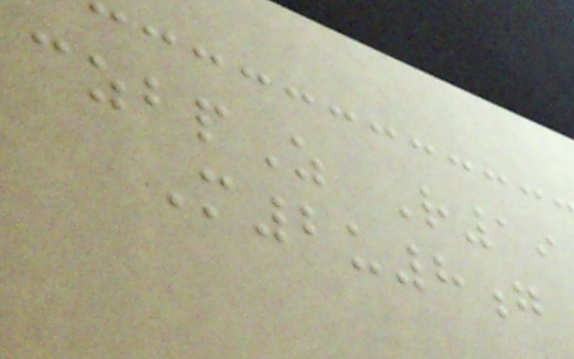czbpZ R19
M2u8g
